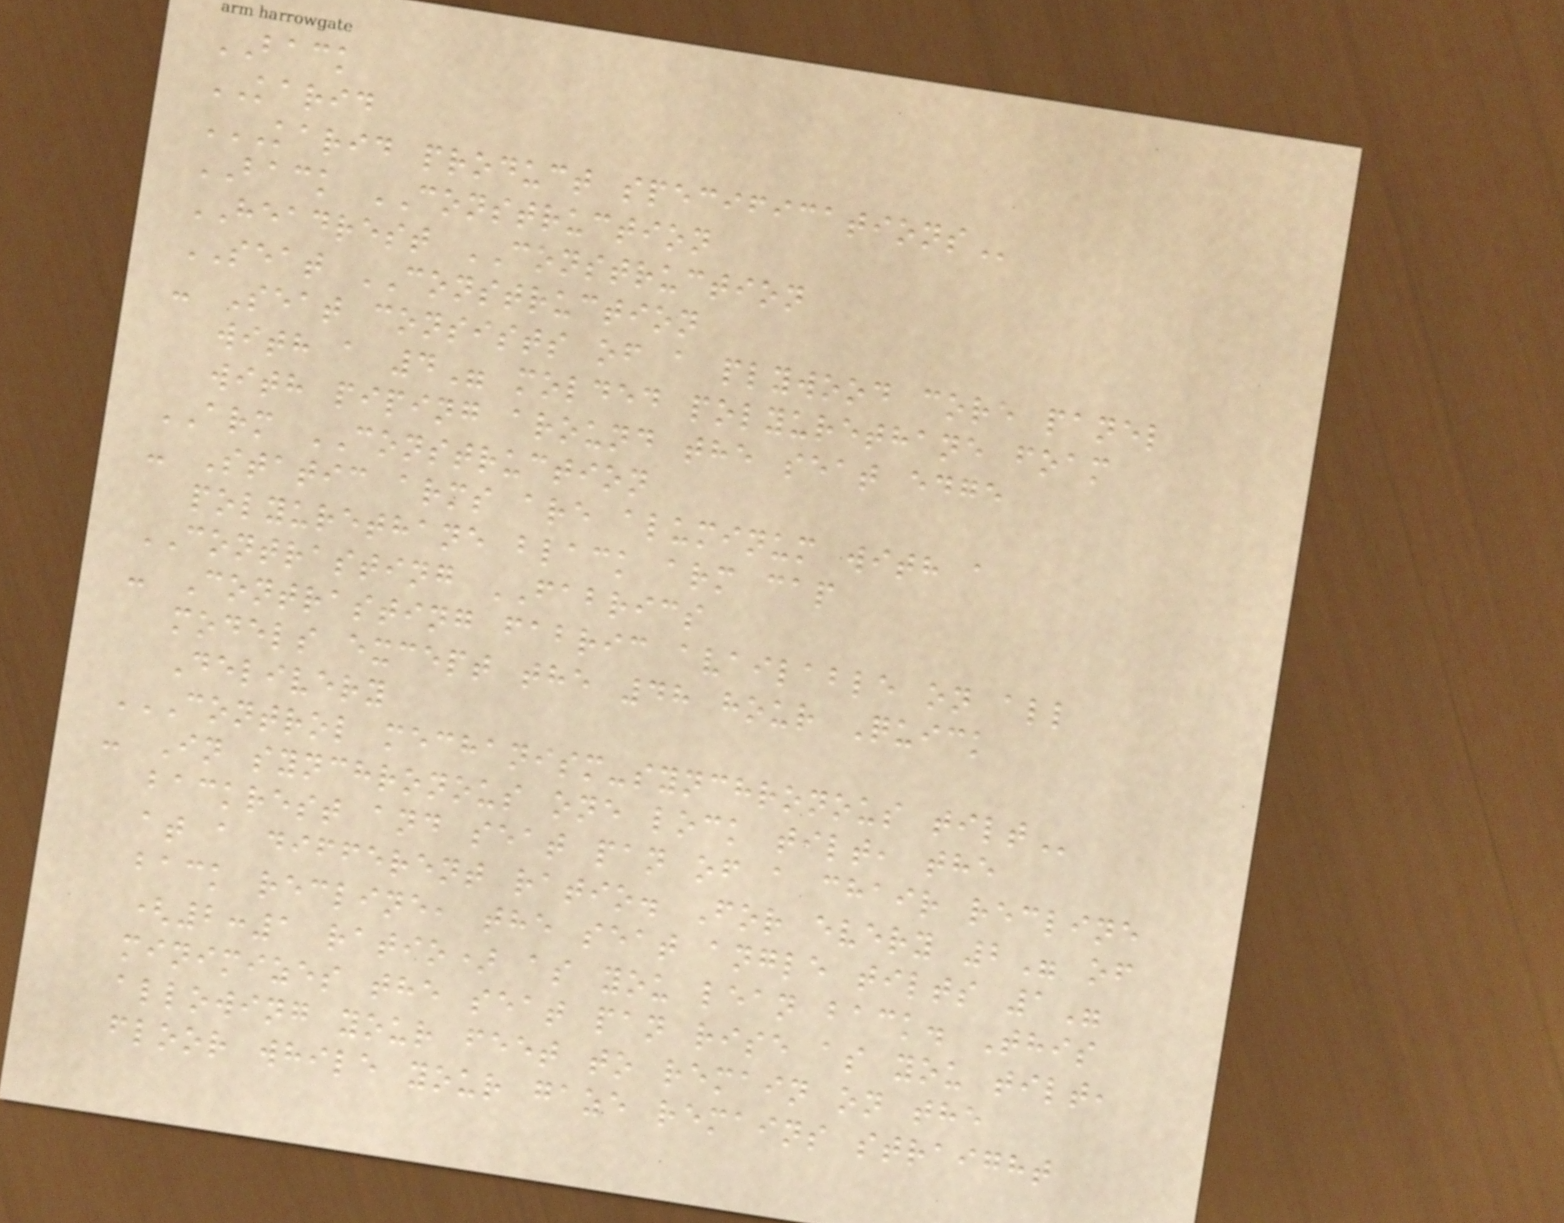BACK
KARID
KARID PRODUCT SPECIFICATIONS
BACK CONSTRUCTION
HEADREST CONSTRUCTION
SEAT CONSTRUCTION
- Seat consists of a plywood core panel
with a 4" molded polyurethane foam
with piping around the seat edge
ARM CONSTRUCTION
- Static arms are aluminum with a
polyurethane black arm cap
CONTRASTING FABRICS
- Contrasting fabric available on all
models except the 48 hour Quick
Delivery
CONTROL MECHANISM-SYNCHRONOUS TILT
- In synchronous one lock tilt, the
backrest and seat pan of a chair recline
at a different ratio. For every 2" of
back recline, the seat angle tilts 1"
(2:1 ratio) as you lean back. This
minimizes the seat pan rise as you tilt,
allowing your feet to remain on the
floor while your gaze remains straight
